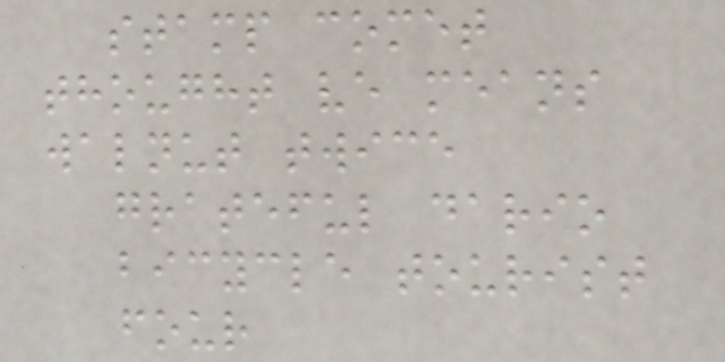stamp comet
thought ve means
walnut twice
grateful dario
bicycle tourist
four
